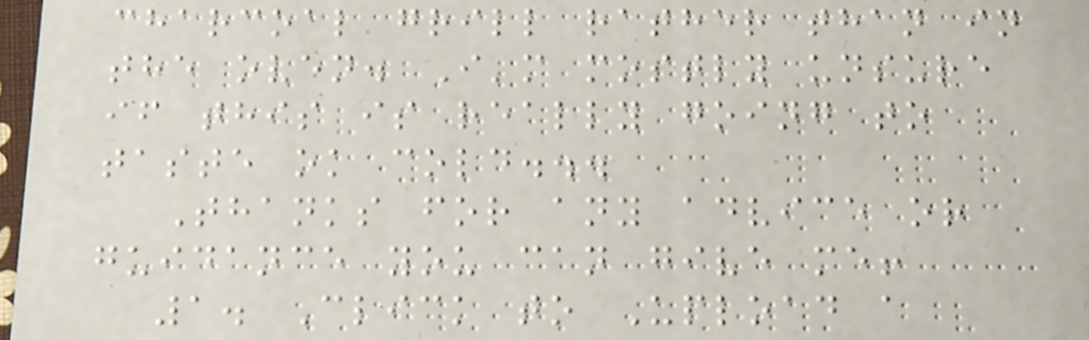charcoal grill rather than in
the oven. I'm mostly unsure
if this is really going to
taste ok cold...
Thanks for any advice or
guidance you can give me!
1. Click to Upload a
